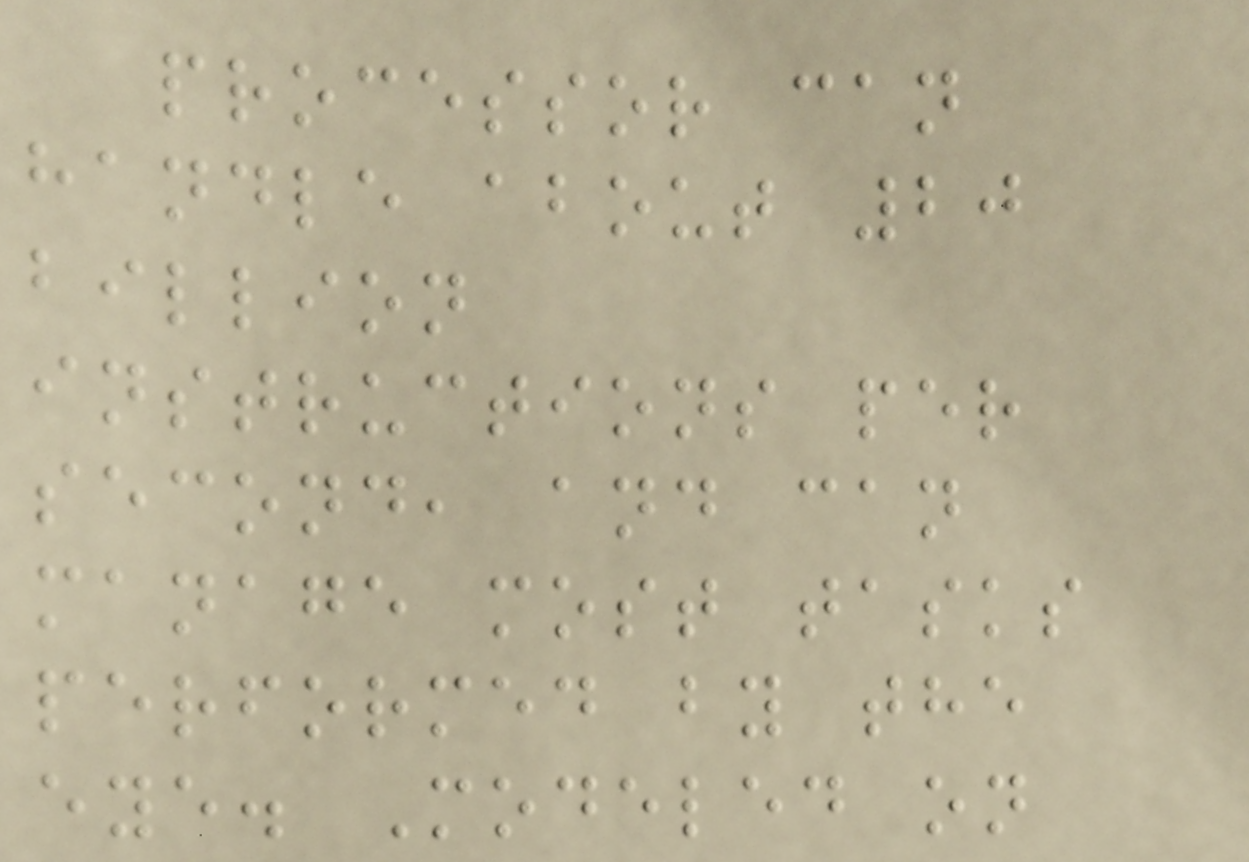processor can
handle about 20
billion
instructions per
second, and can
manage most tasks
performed by the
eye. Modeled on
